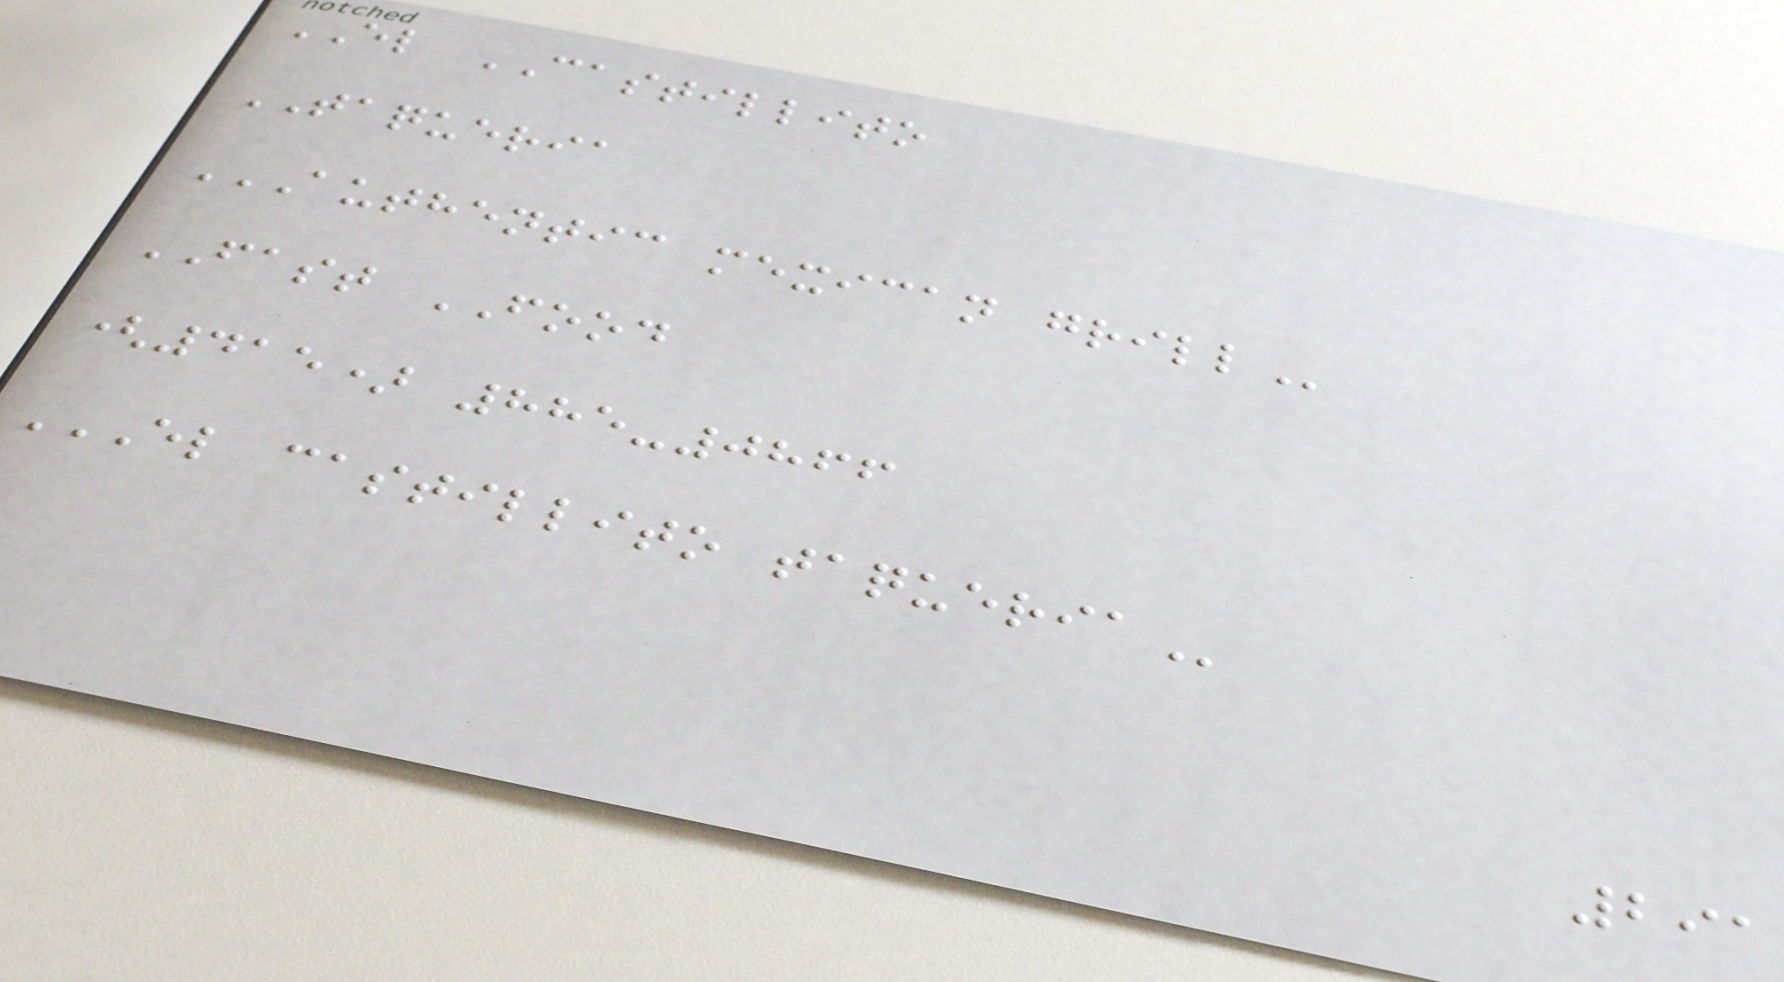EL CASTILLITO
TAQUERIA
AUTHENTIC MEXICAN GRILL
FAST FOOD
(415) 885-0866
EL CASTILLITO TAQUERIA
291
